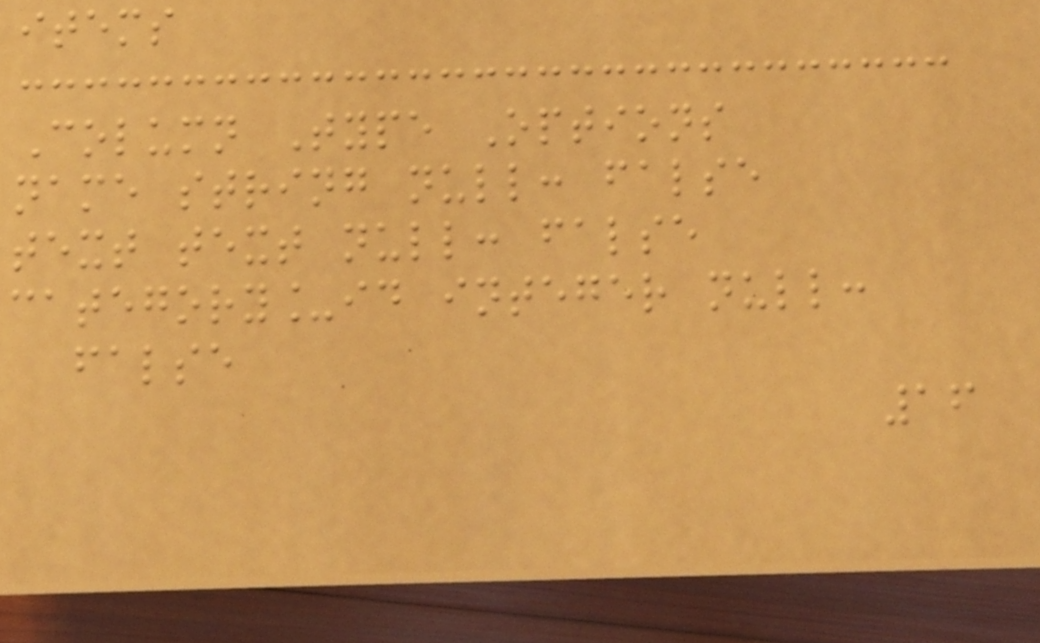items
Column Type Options
name string null: false
text text null: false
category_id integer null:
false
16
